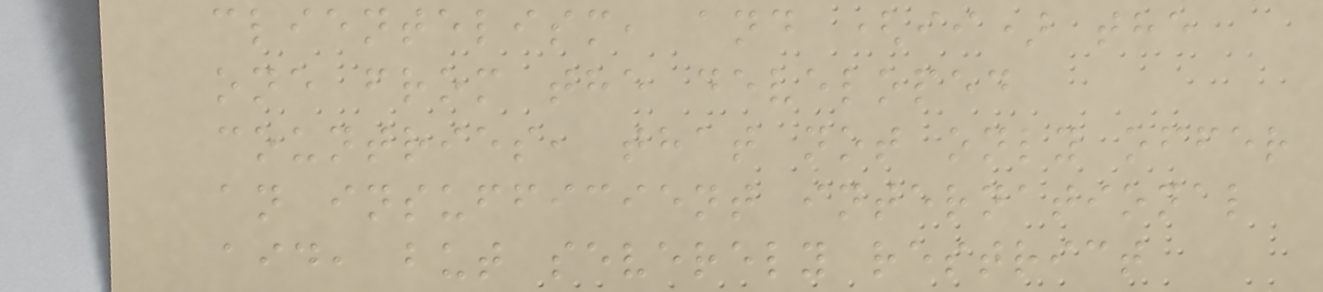clientelism, and (ii) the
one from the developed
countries, that not only offer
an insufficient international
aid, but severely restrict
